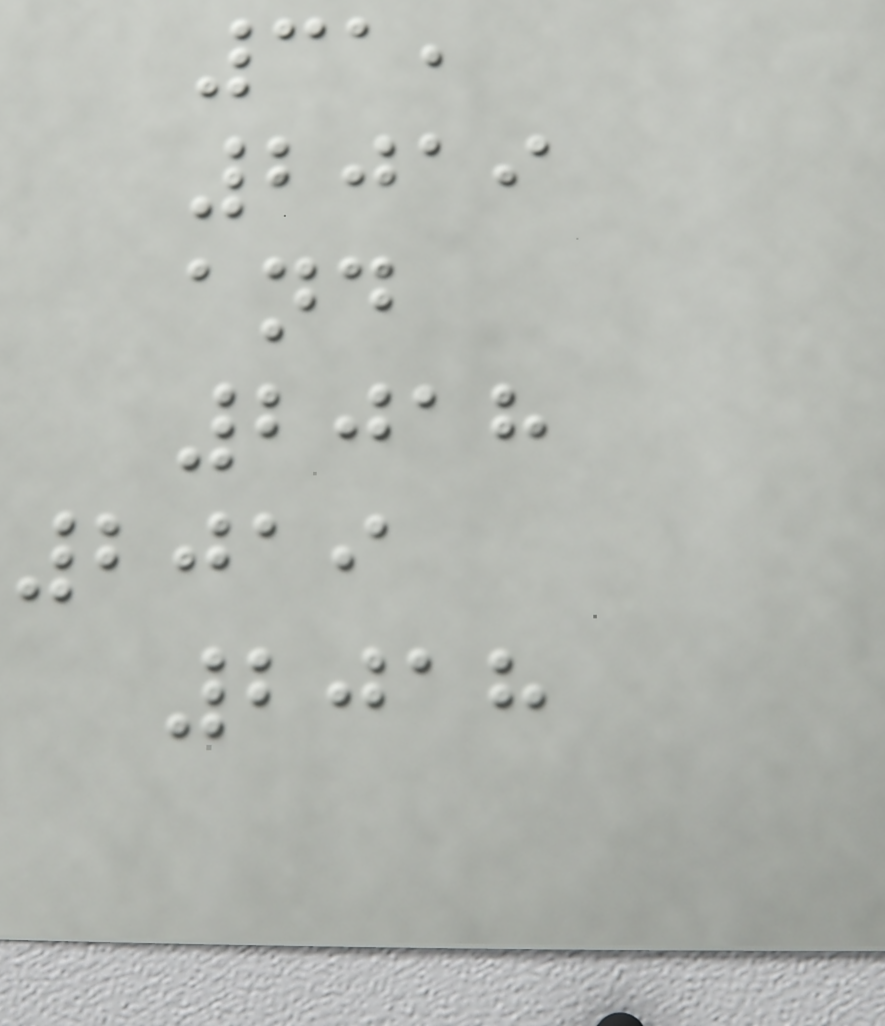31,
2019
and
2018
2019
2018
